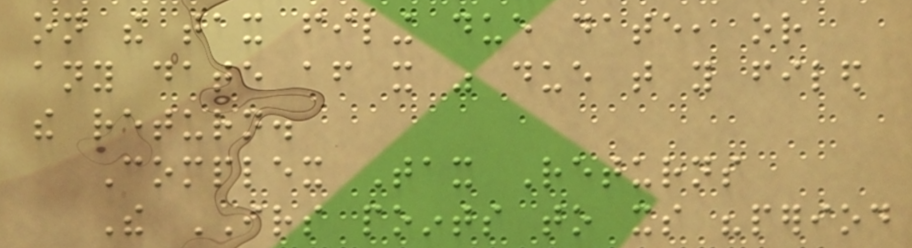on the tax filing due date, or
any date after it was due that you filed
the return.
Complex Tax Returns
The IRS points to its "period
